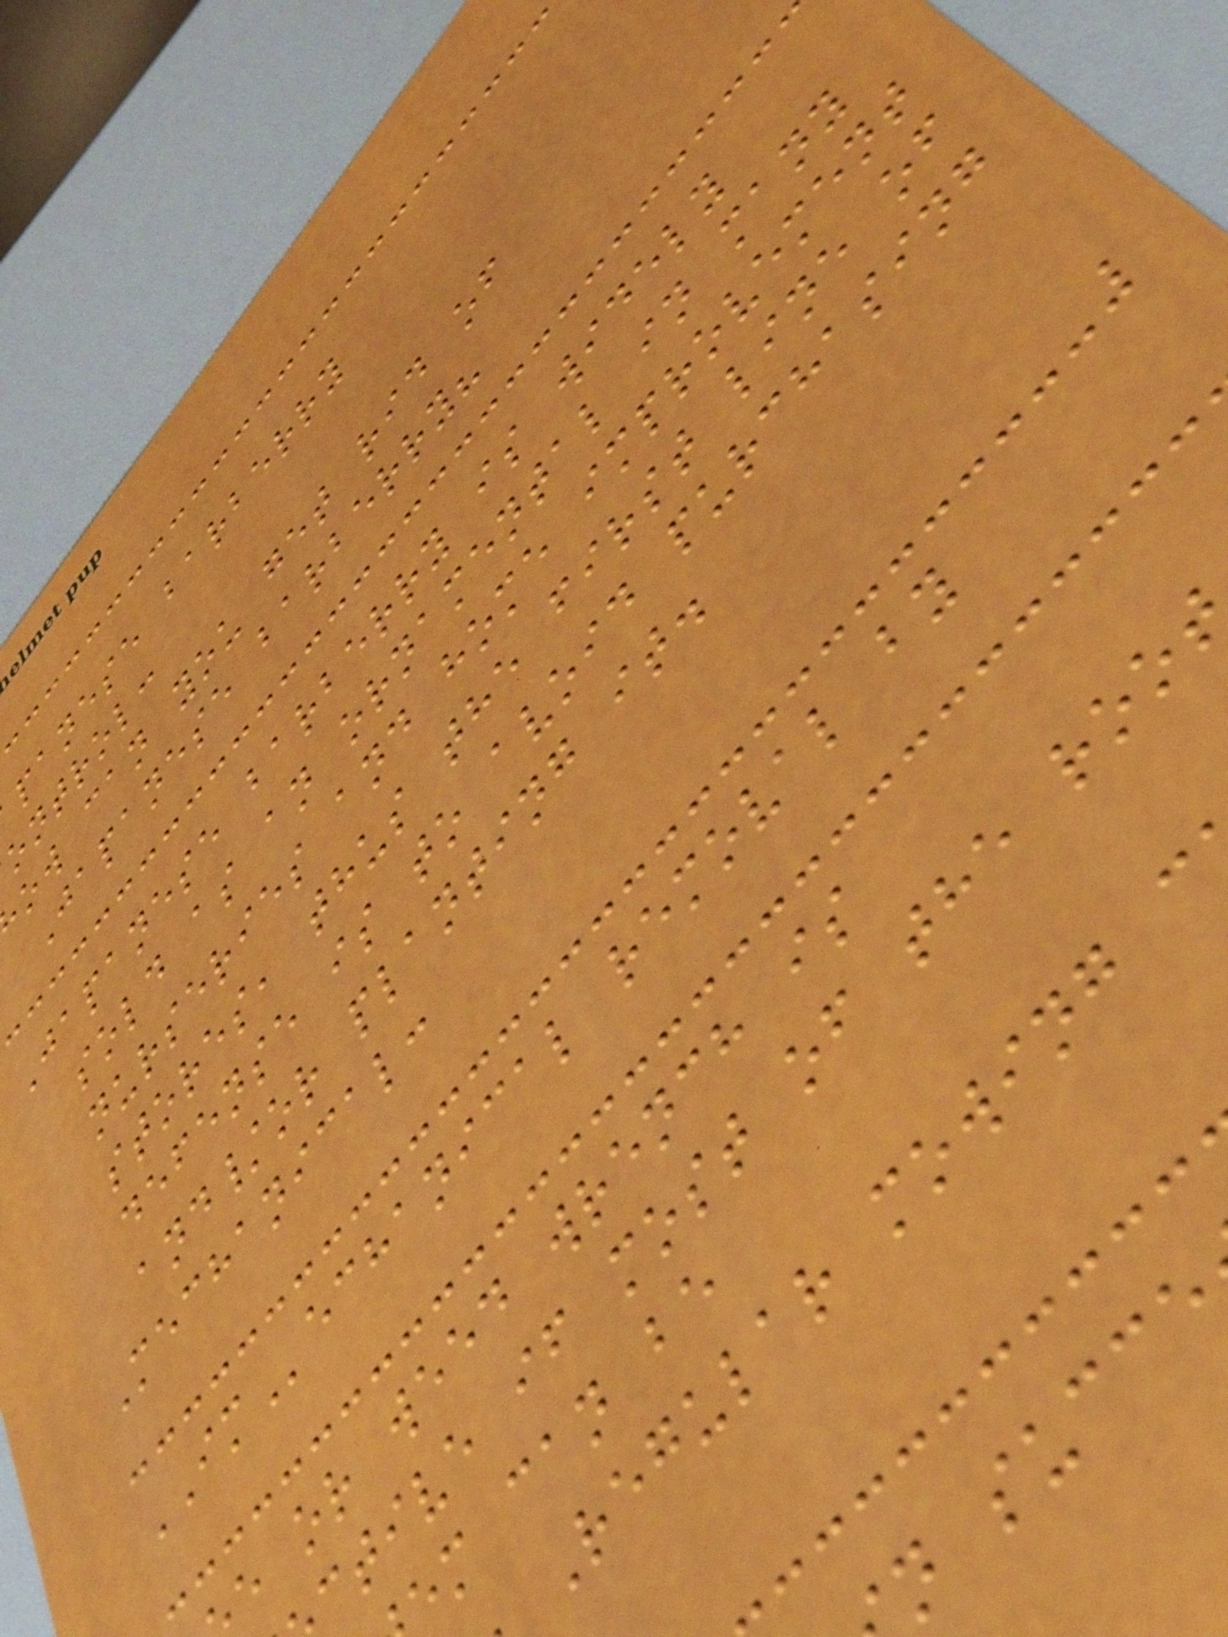panese barberry
ontrol:
ow can you get rid of
Japanese barberry?
Japanese barberry is widely
sold as an ornamental in many
nurseries and home improvement
stores, thus the first line of
defense is to avoid purchasing
and/or planting it.
Mechanical:
IMechanical removal by
e or weed wrench is
ctive if most of the roo
em can be
Regular mowing c
